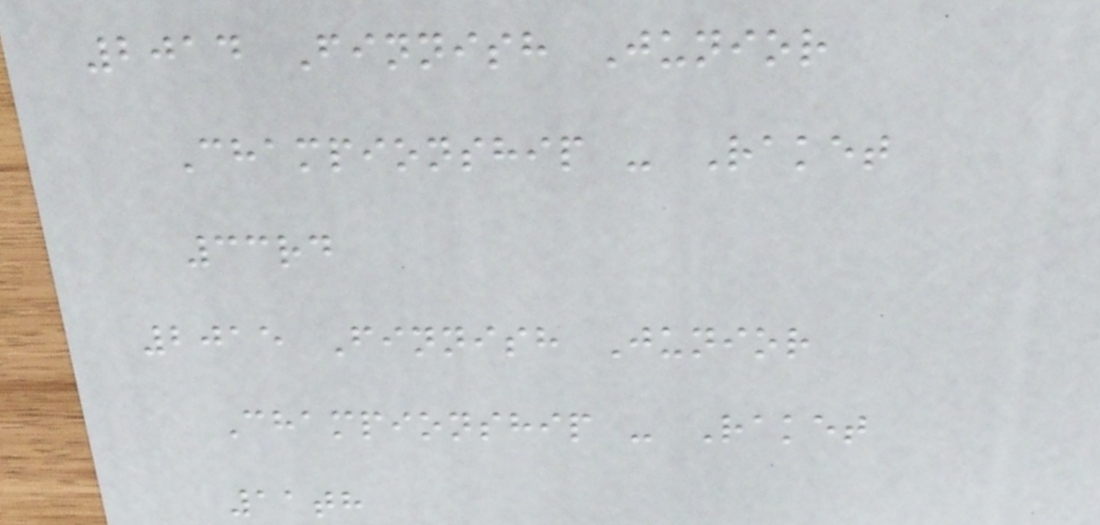2014 Finnish Junior
Championship - Raket
33rd
2015 Finnish Junior
Championship - Raket
11th
